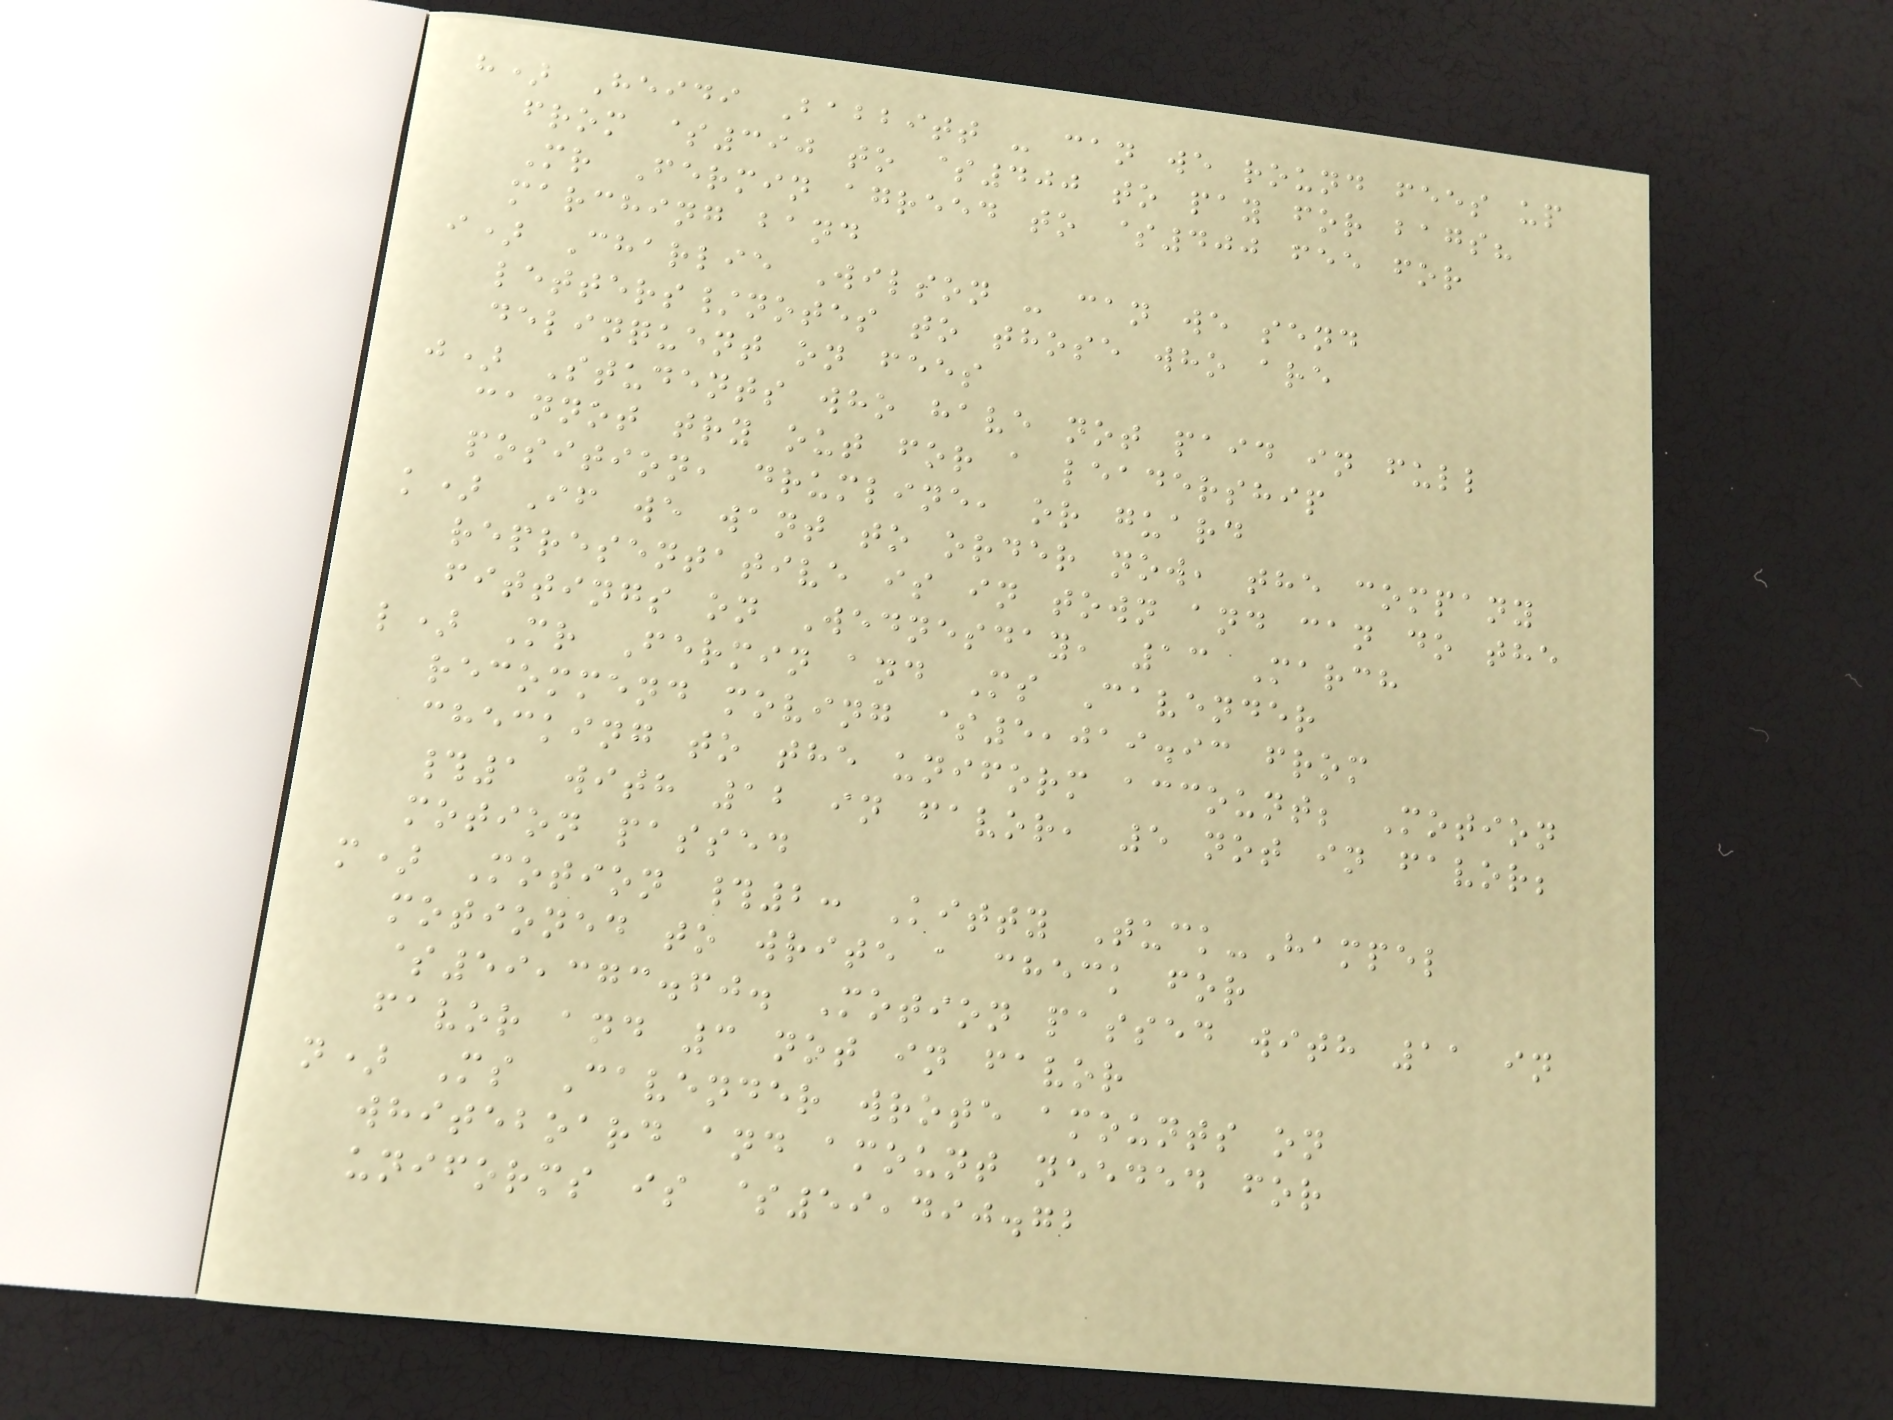h) Heidi Babbitt - can we round fees up
from $390 to $400 to pay for bags?
Mr Fermin agreed to $400 fee for
marching band
i) Charlie Wilson - can we send
letters/notes to those who are
delinquent on fees
j) Students who have not paid in full
cannot try out for a leadership
position, drumline, or guard
k) If we want to order now, the company
representative is in town and can do the
fittings on Wednesday, 13 March
l) Mr Fermin and Ms Cavender
recommend moving $5,019.93 from
checking to the uniform account; Motion
#1 with 12 in favor, 5 not in favor;
motion passed
m) Motion #2: Kitty Tuck-Hampel
motioned to write a check for
$59,373.60. Motion passed with 11 in
favor and 3 not in favor
n) Ms Cavender wrote amounts on
whiteboard and amount needed for
uniforms is $59,490.72
